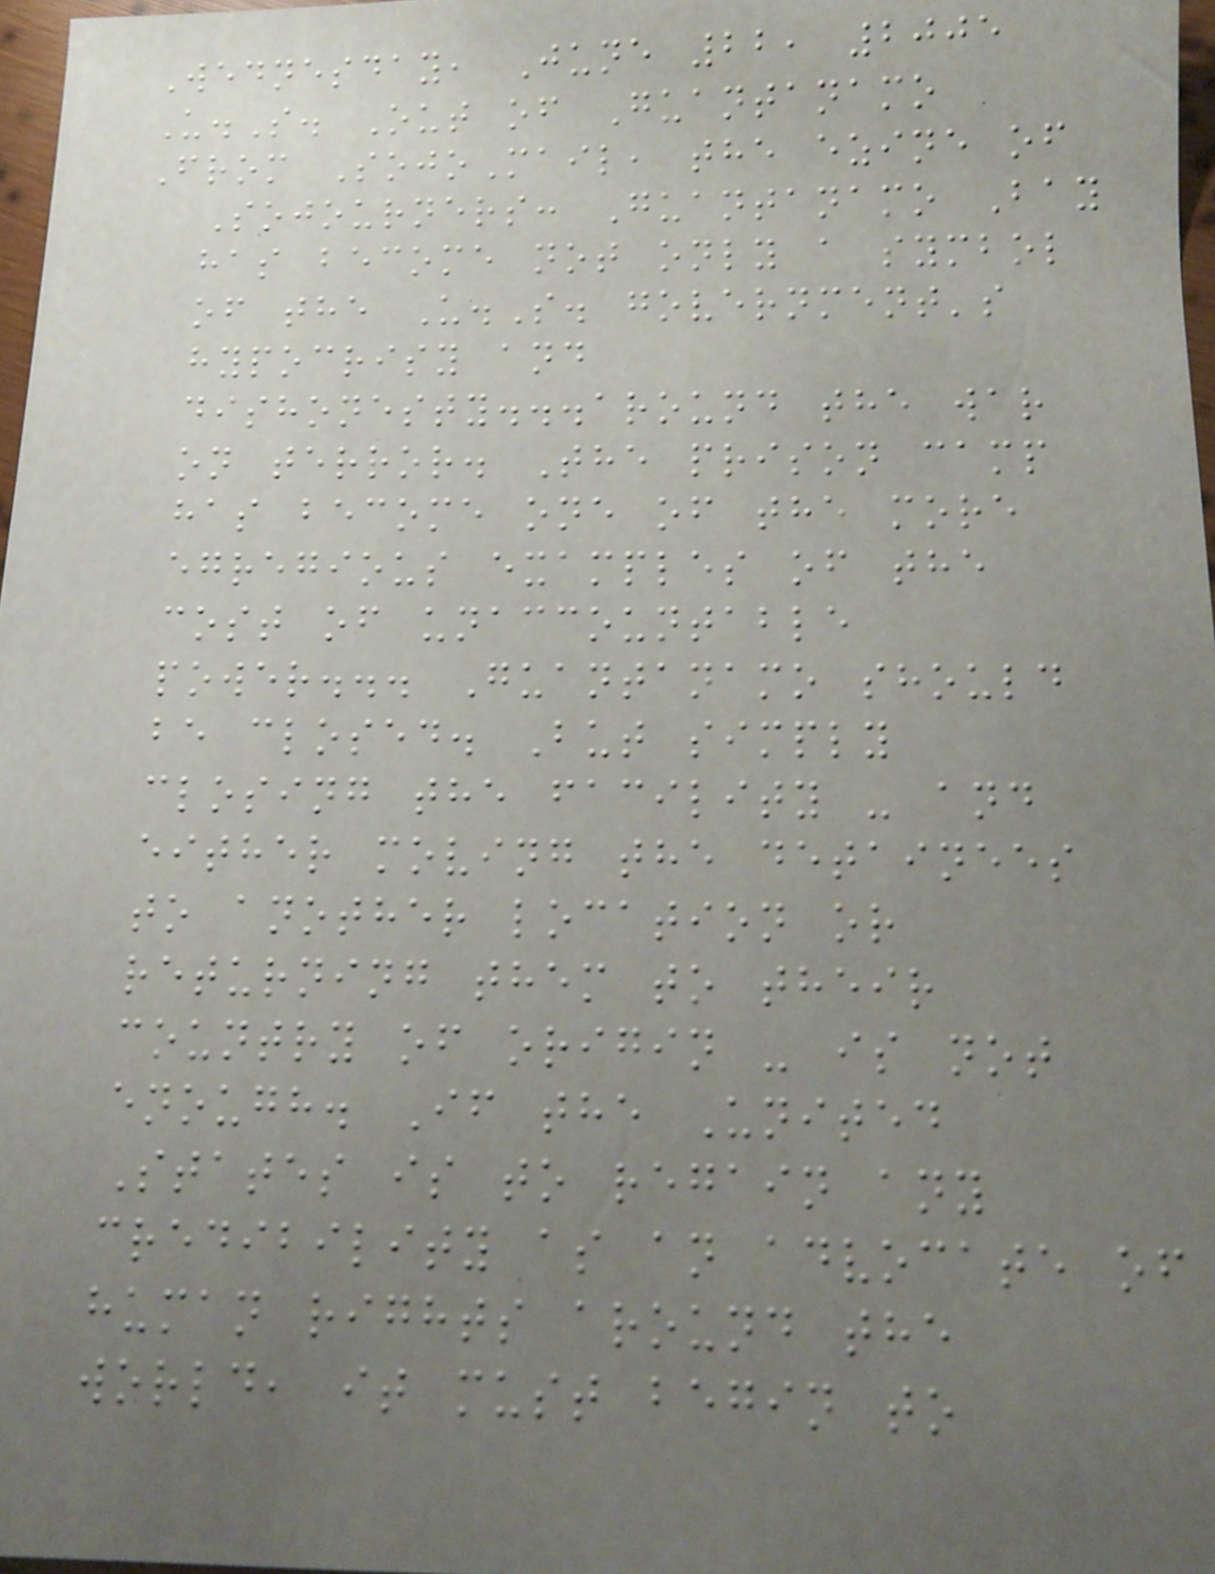Wednesday, June 22, 2005
U.S. Out of Guantanamo
From SojoMail, the ezine of
Sojourners: Guantanamo Bay
has become not only a symbol
of the U.S. government's
hypocrisy and
dishonesty...around the war
on terror. The prison camp
has become one of the more
egregious examples of the
cost of unaccountable
power... Guantanamo should
be closed. But simply
closing the facility - and
either moving the detainees
to another location or
returning them to their
country of origin - is not
enough. If the United
States is to regain any
credibility as an advocate of
human rights around the
world, it must begin to
